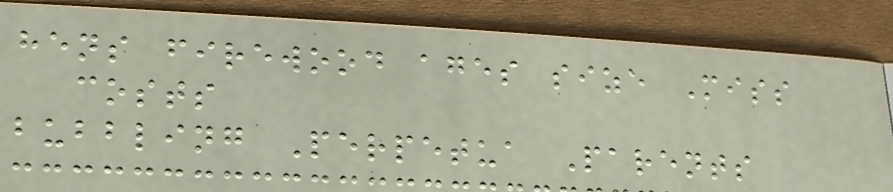hens firewood ages size Miss
costs
bubbling Perpetua Parents
